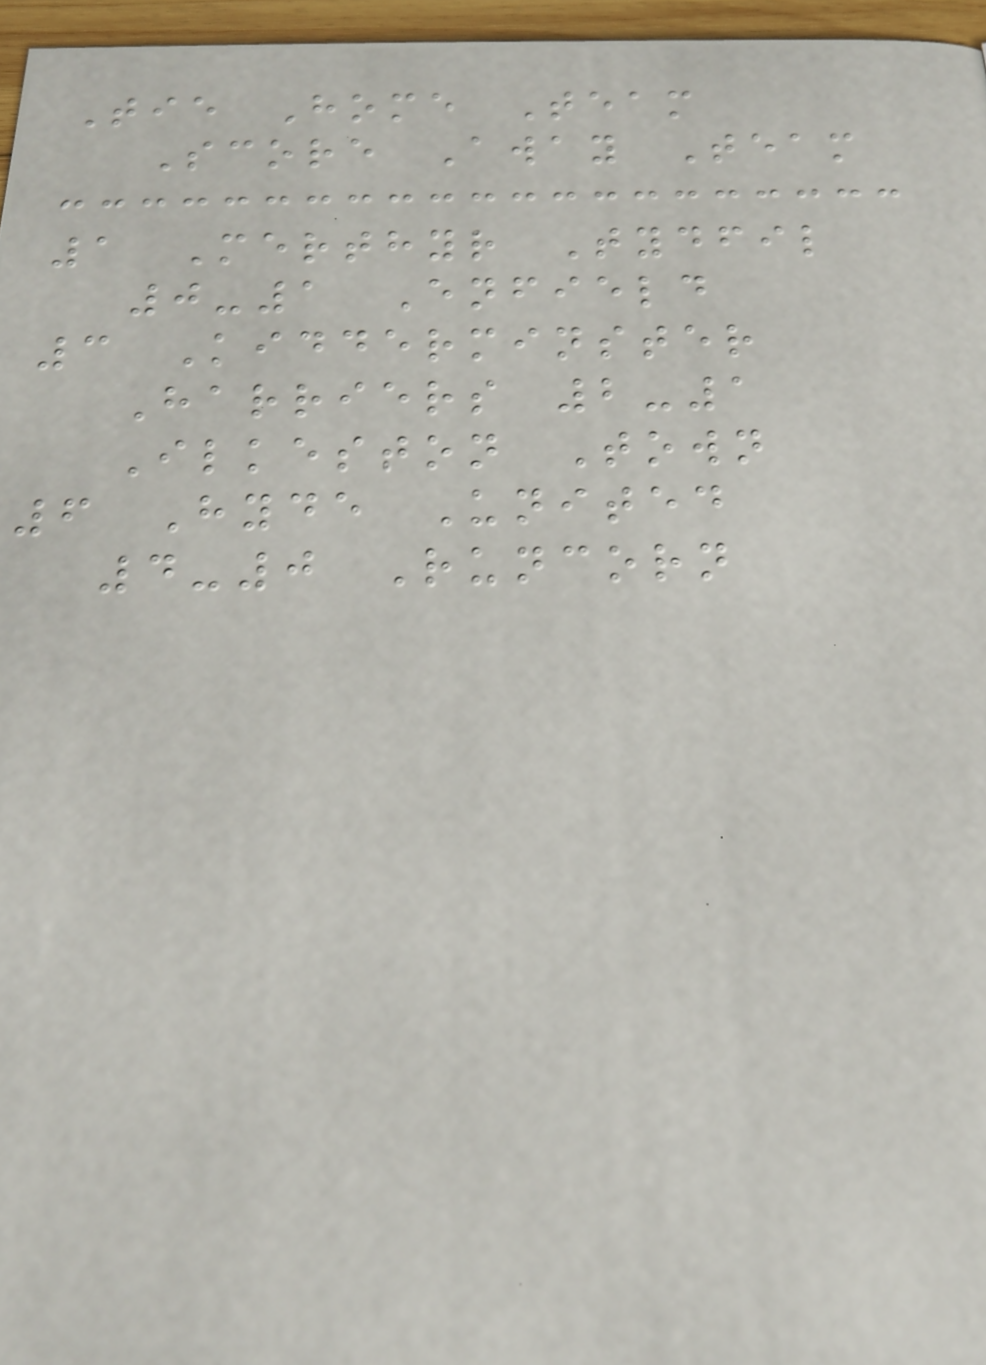Tie Home Team
Score Away Team
1 Merthyr Tydfil
0-1 Enfield
3 Kidderminster
Harriers 2-1
Ilkeston Town
6 Hyde United
4-0 Runcorn
